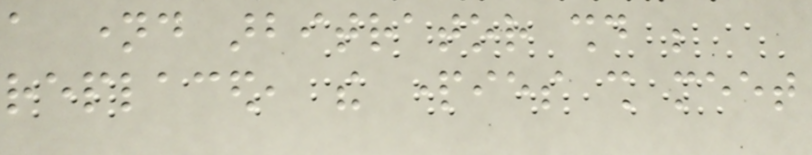a named arbitrator should be
replaced, the parties shall meet
